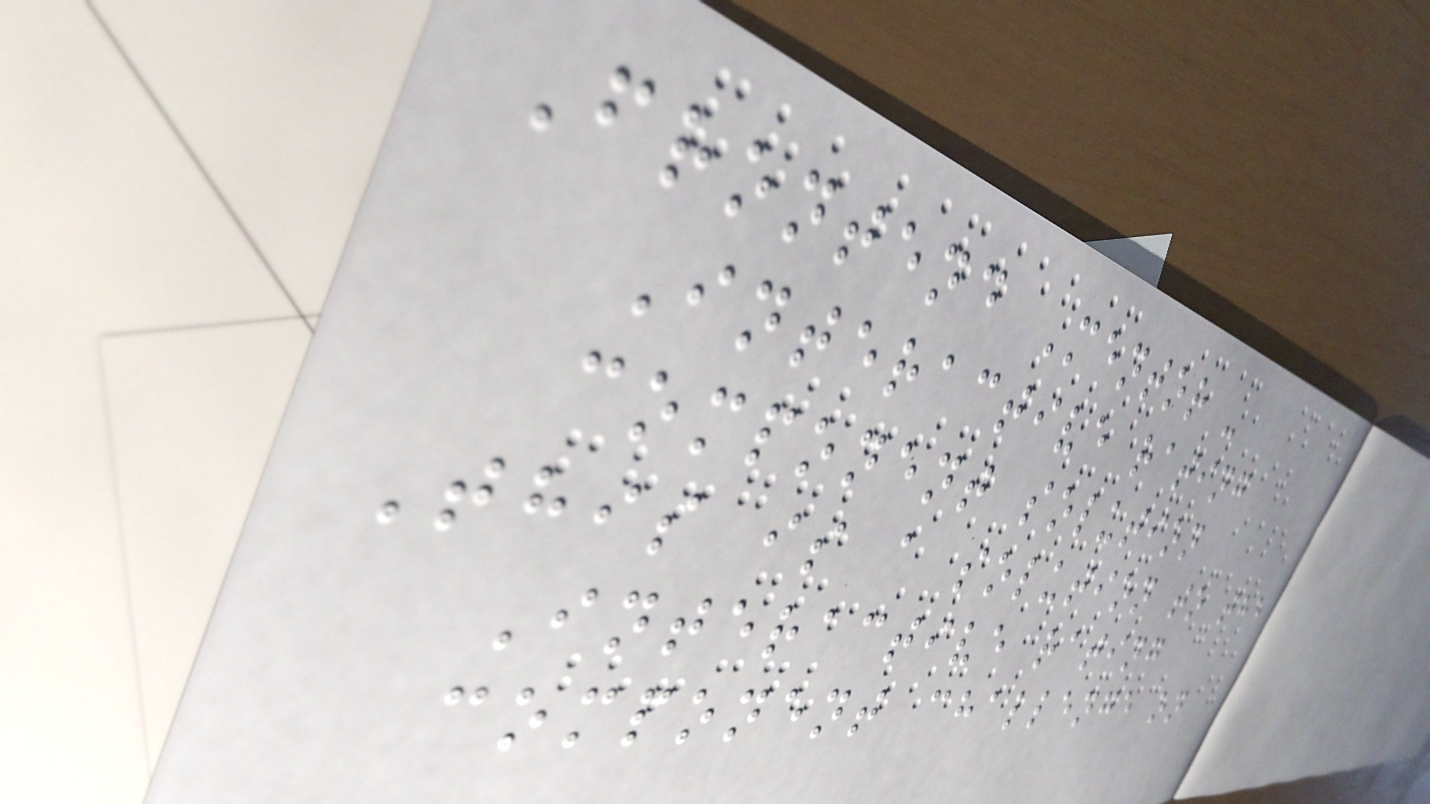Frontend Mentor -
Interactive rating
component solution
This is a solution to the
Interactive rating
component challenge on
